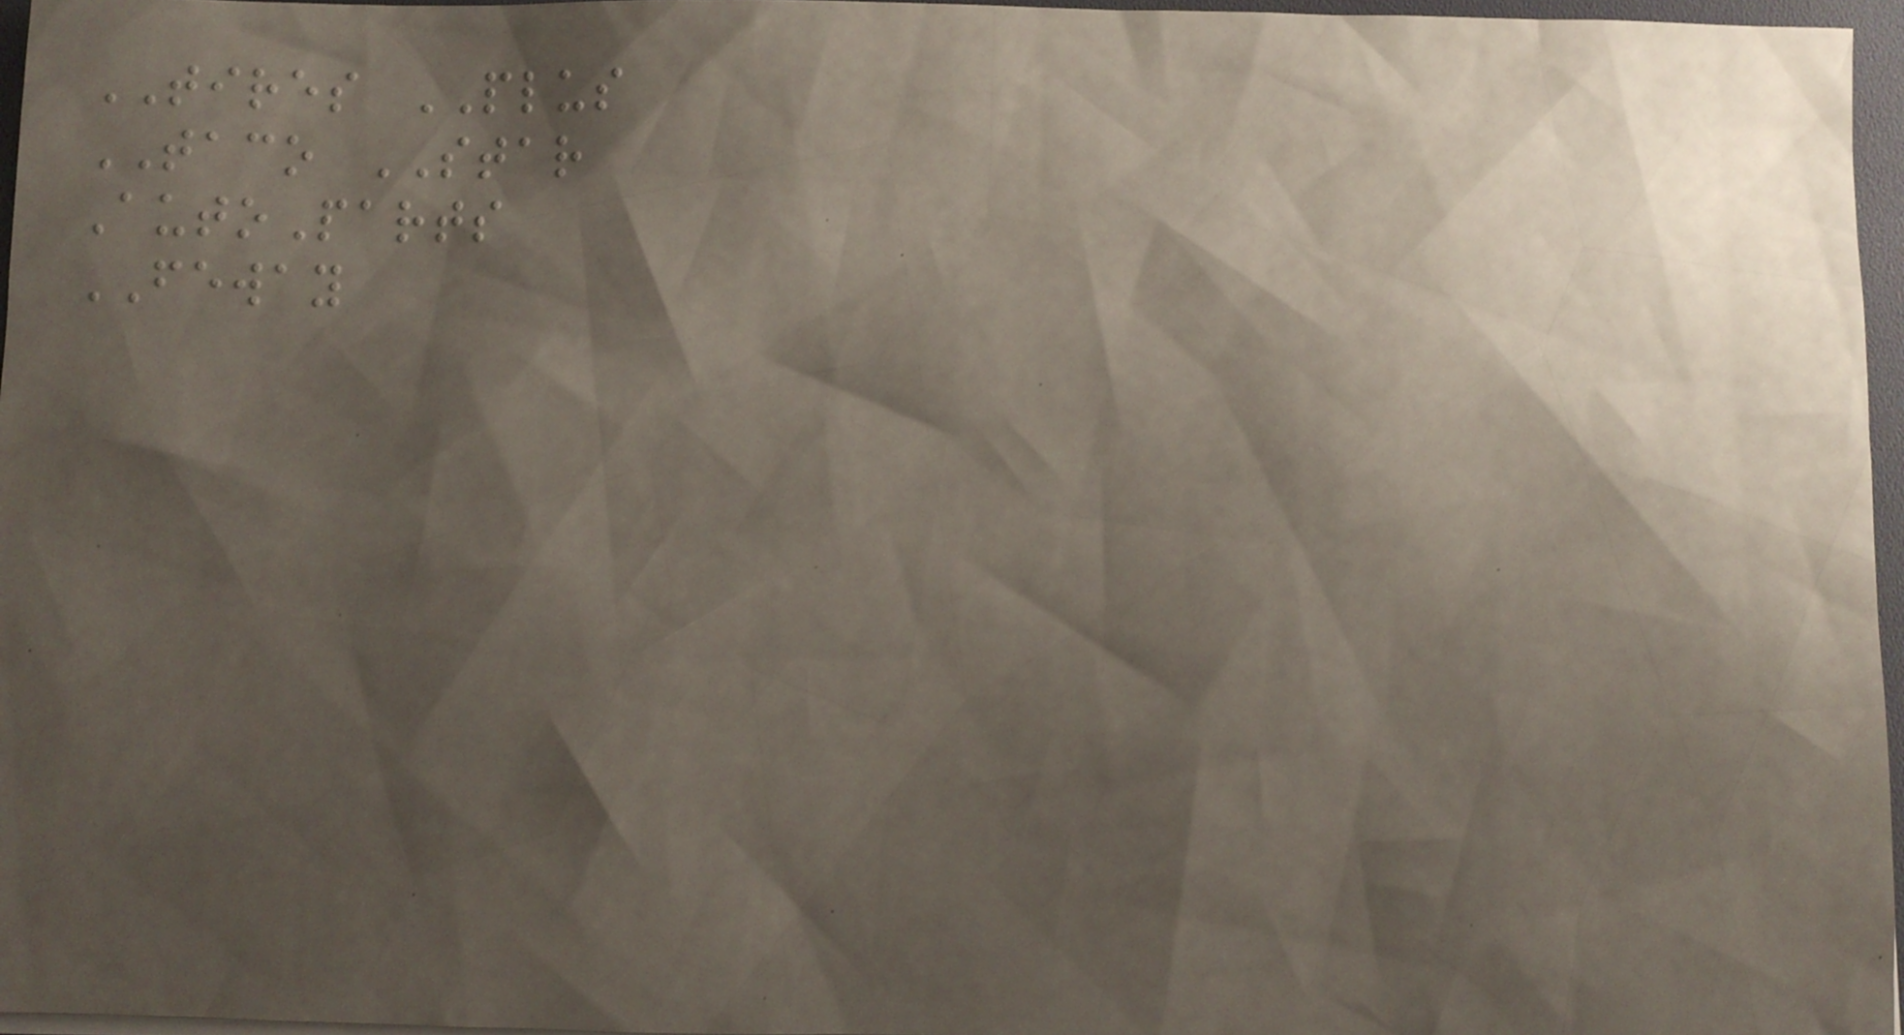TIRES PLUS
TACO STAR
AutoParts
FEWAY
